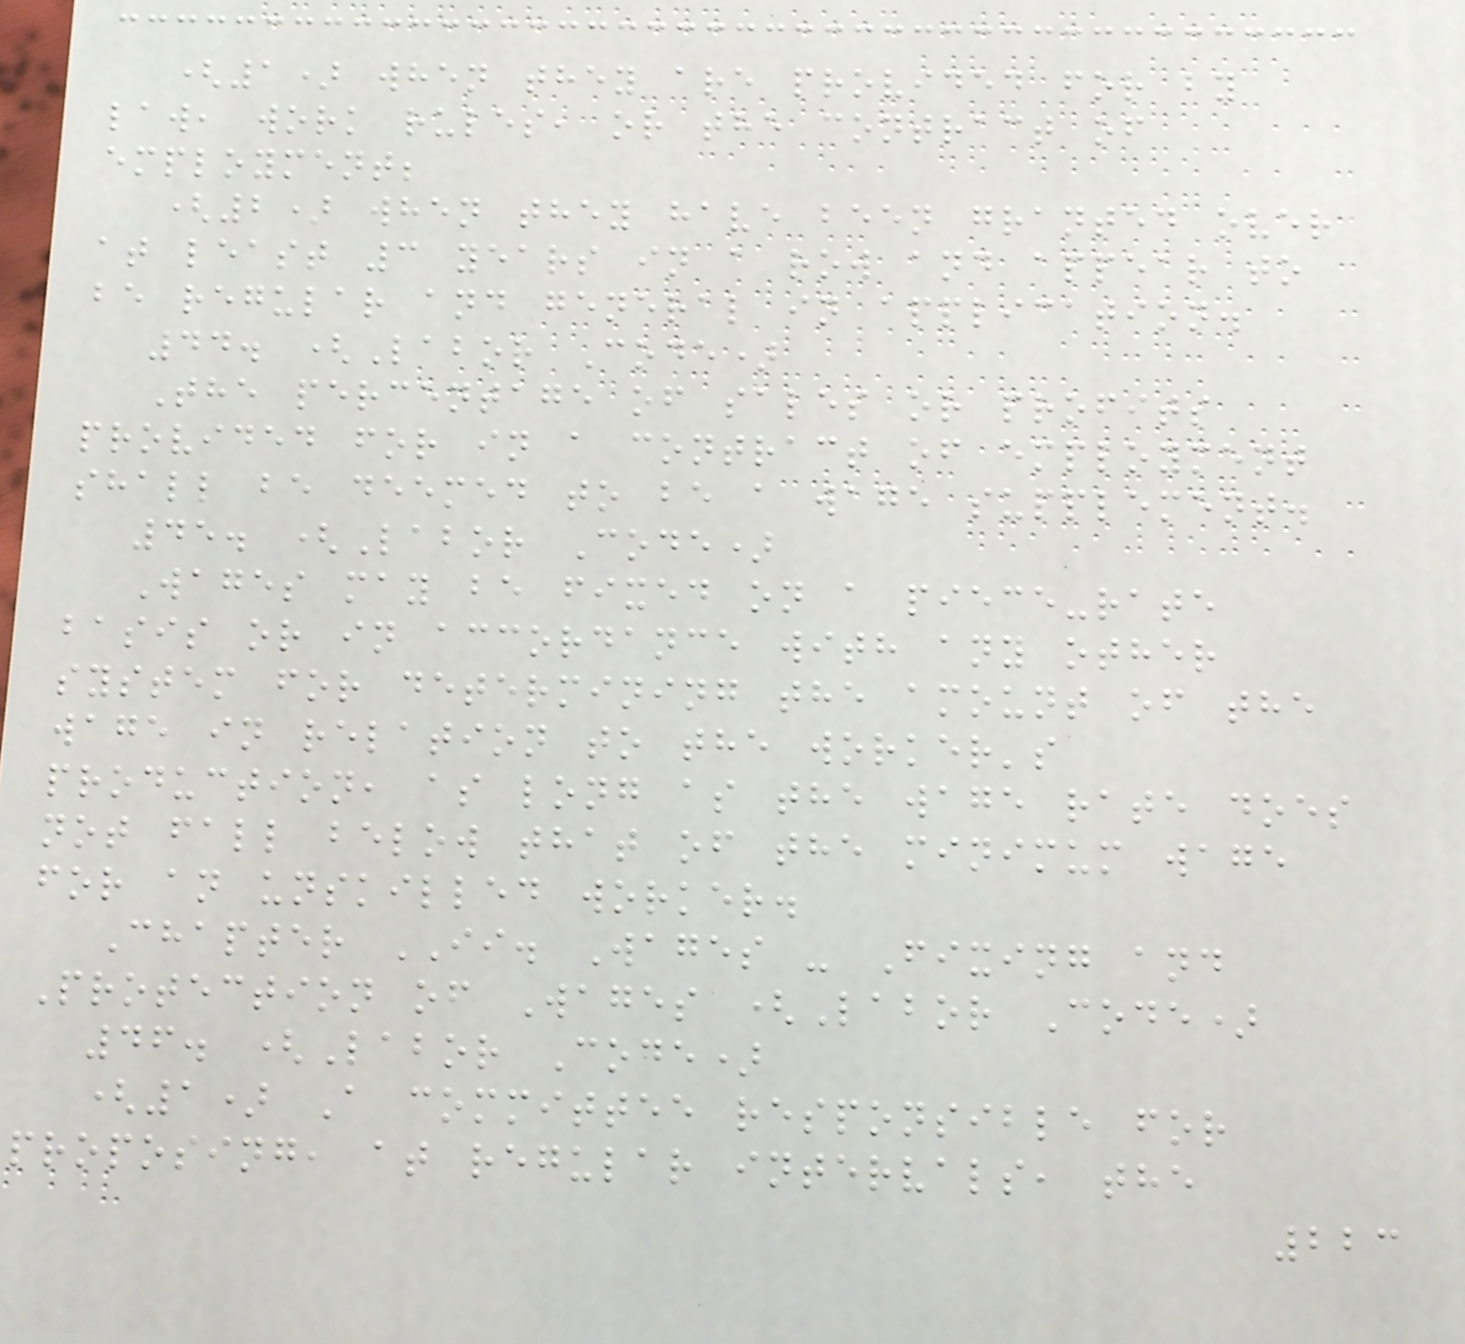(1) when they are provided for by
law, work rules, or the contract of
employment;
(2) when they have been granted over
at least 3 years in a row and appear to
be regular and general in application.
44. (Labor Code)
The percentage of sales or profits
provided for in a contract of employment
shall be deemed to be a wage supplement.
45. (Labor Code)
Wages may be fixed on a piece-rate
basis or in accordance with any other
system for determining the amount of the
wage in relation to the worker's
production, as long as the wage rate does
not fall below that of the minimum wage
for an unskilled worker.
Chapter II. Wages - Fixing and
Protection of Wages (Labor Code)
46. (Labor Code)
(1) A committee responsible for
proposing, at regular intervals, the
223
